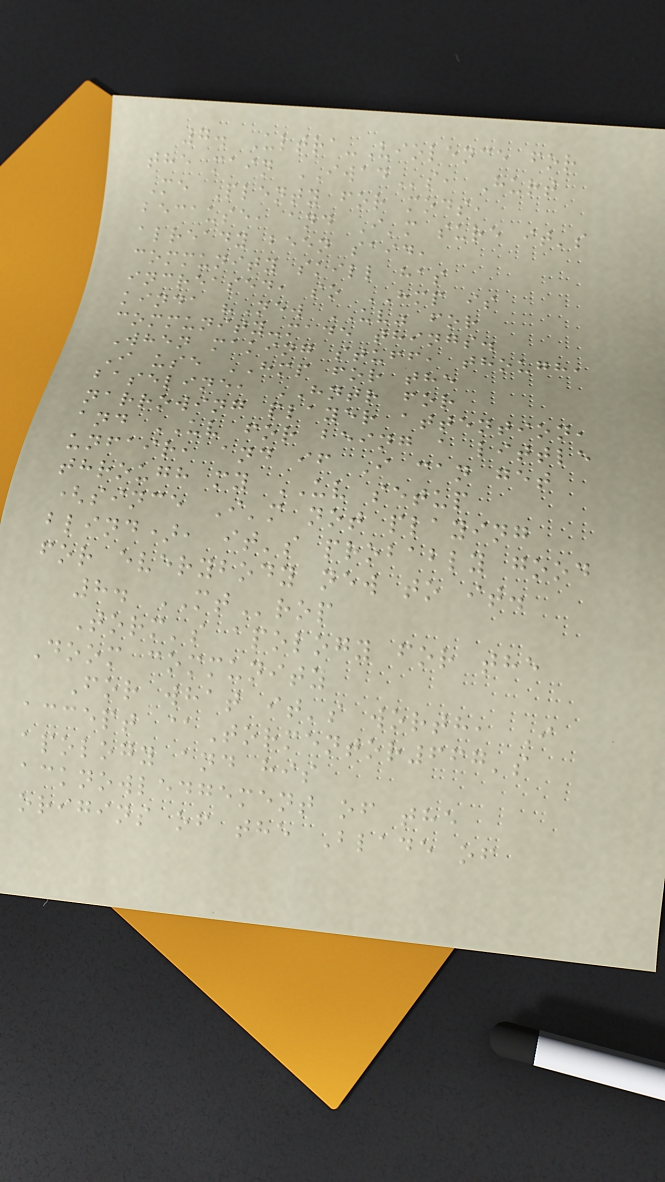7. Ultra-Violence for
the main IWADs, Hurt
Me Plenty for mods,
because, and I'm sure it's
already been said,
community skill has
increased, so HMP is
kinda "New UV" for
community-made things.
When making stuff, though,
I use HMP for the
baseline, HNTR for
narrowing player attention,
and UV for being a little
unfair, and if I can get
through my UV setup
(since I'm not playing
blind), it's probably good
for everybody new to it.
8. MTrop
Torm's apology for the
Doom community
For what it's worth, I
accept @Tormentor667's
apology and his
acknowledgement of the
origins of the Blade of
